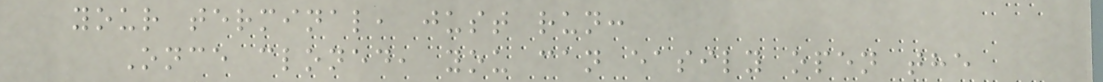your terminal, just run:
Once cloned, you can easily open the
